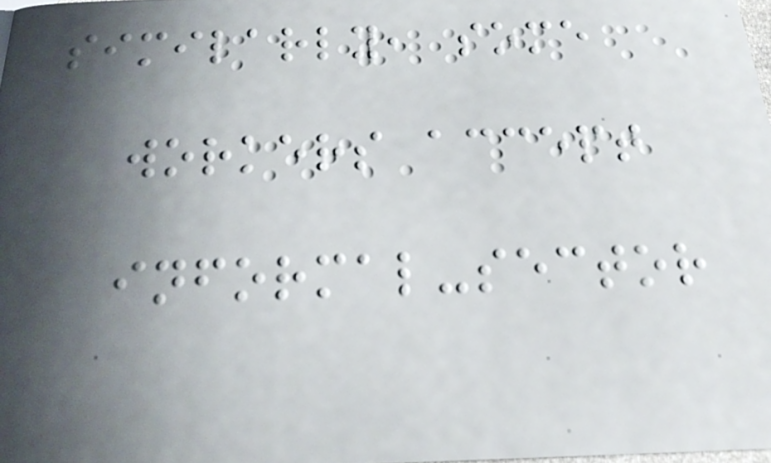similarly, some
workers accept
informal-sector
